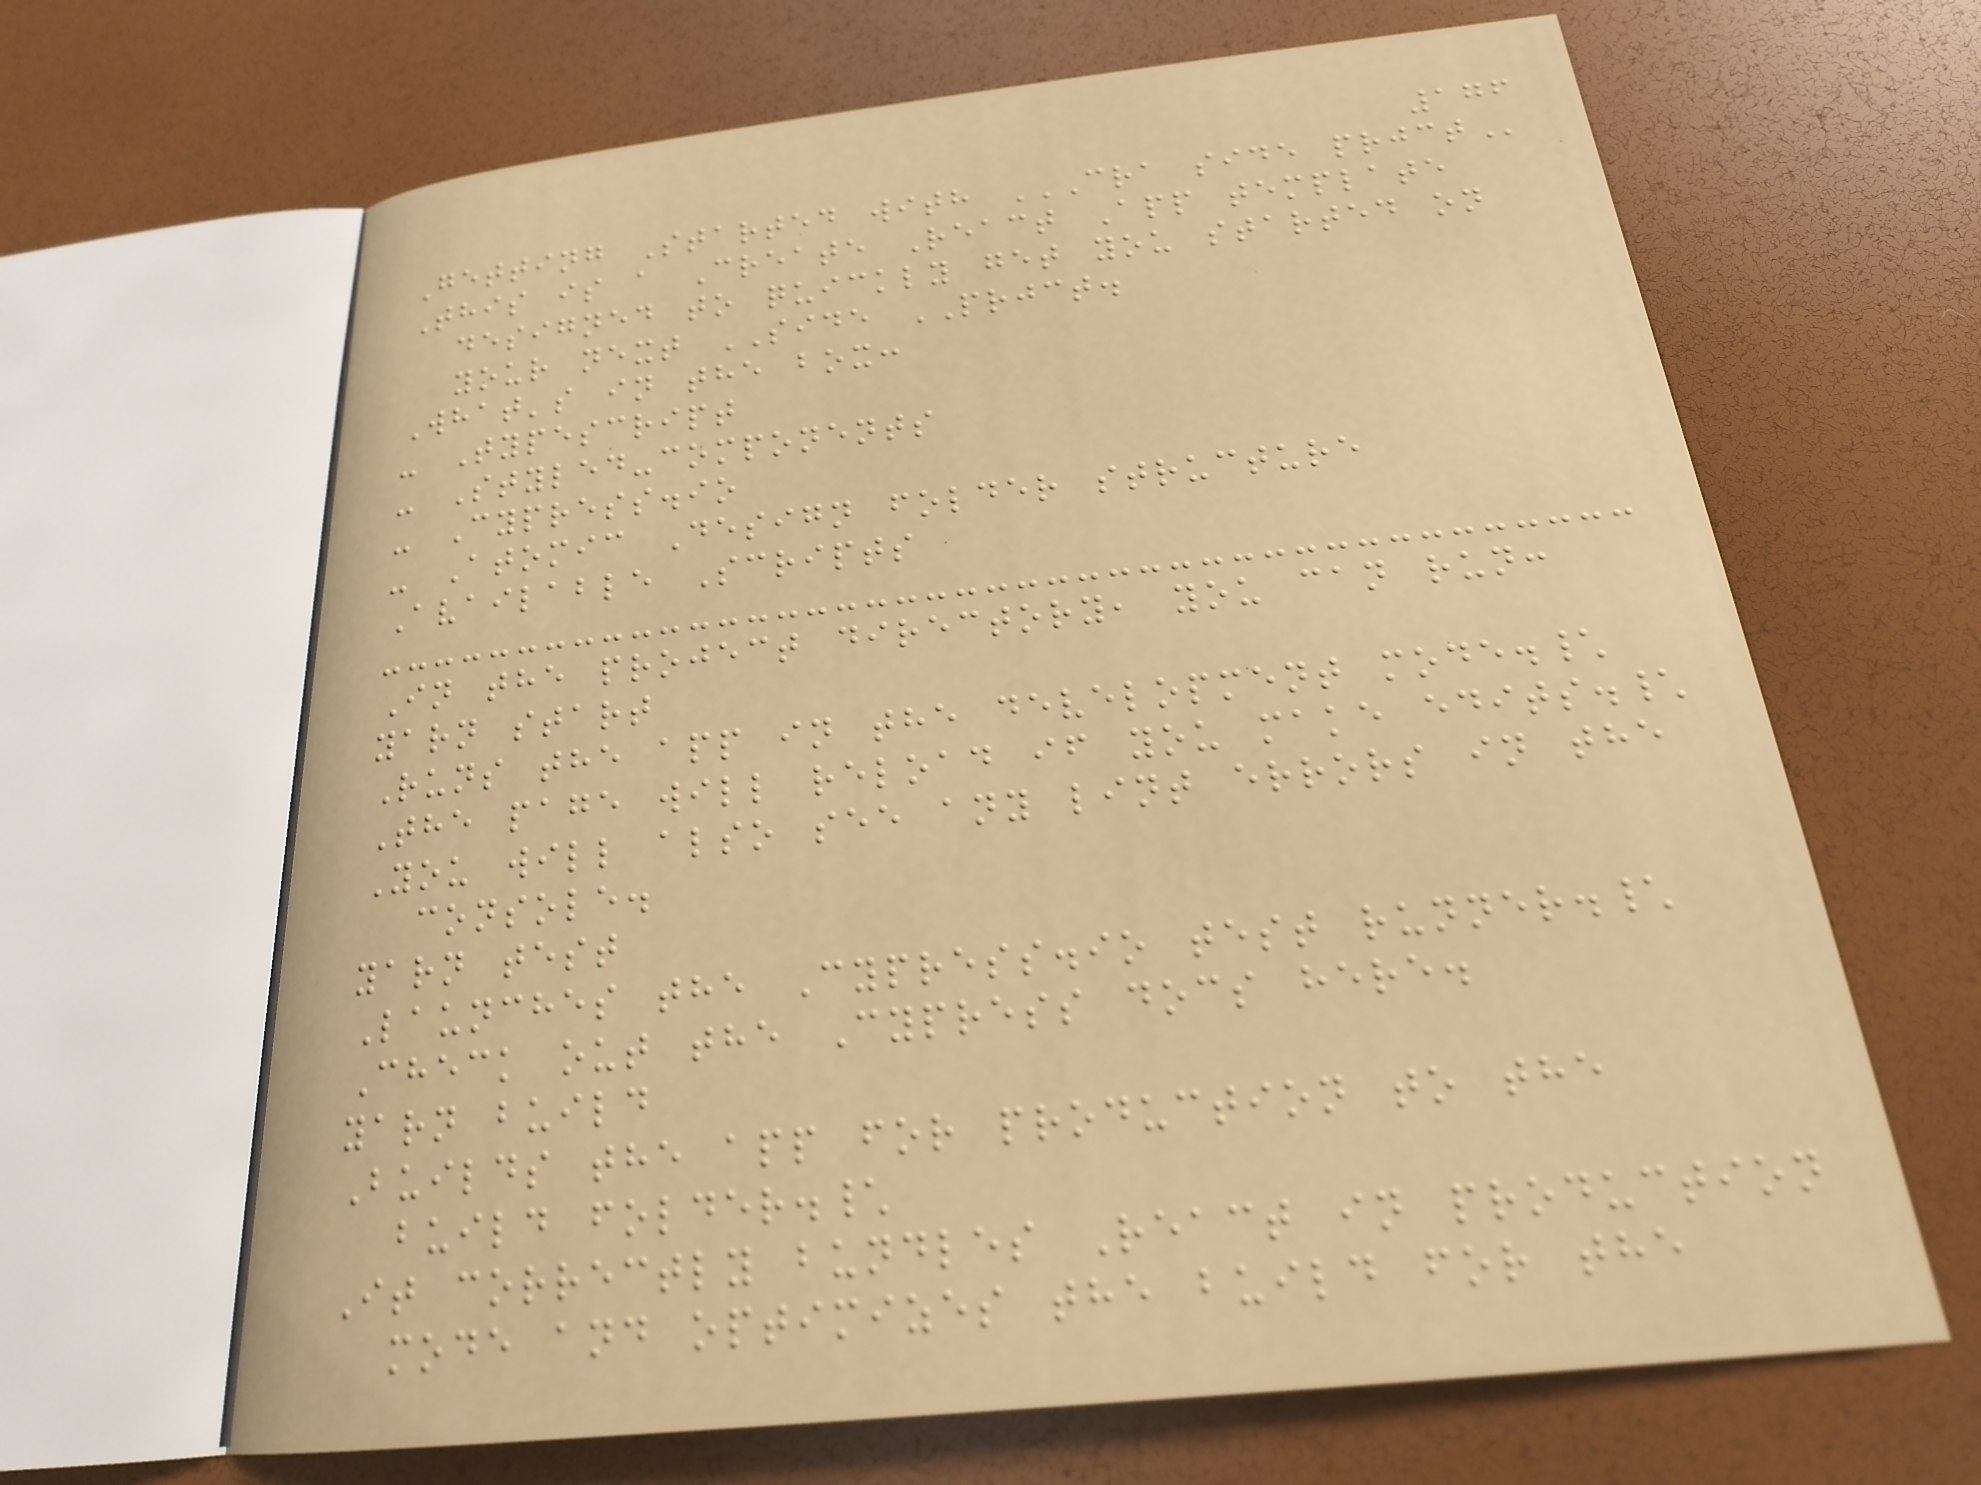176
Getting Started with CRA SIDE PRJCT
This is a Create React App template
designed to quickly get you started on
your next SIDE PRJCT.
What's in the box:
- Typescript
- Styled-components
- Cypress.io
- Atomic Design folder structure
Available Scripts
In the project directory, you can run:
yarn start
Runs the app in the development mode.\
The page will reload if you make edits.\
You will also see any lint errors in the
console.
yarn test
Launches the Cypress.io test runner.\
Check out the Cypress docs here.
yarn build
Builds the app for production to the
build folder.\
It correctly bundles React in production
mode and optimizes the build for the
